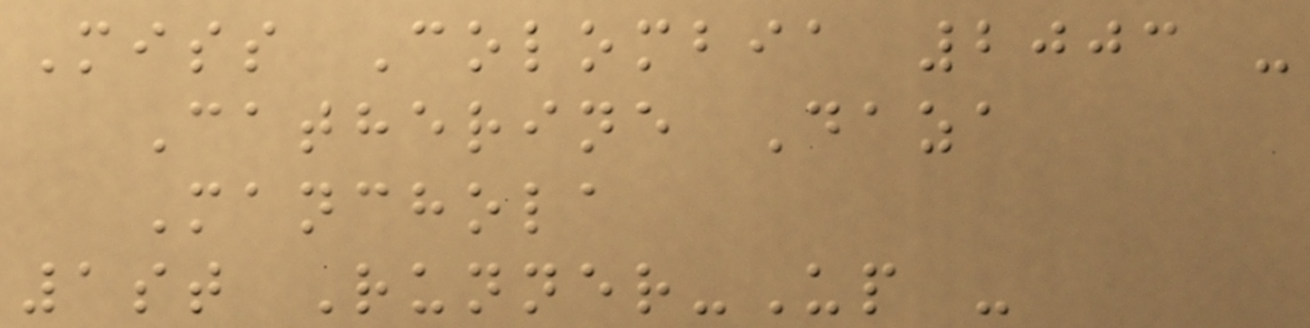Miss Colombia 2003 -
Catherine Daza
Manchola
1st Runner-Up -
